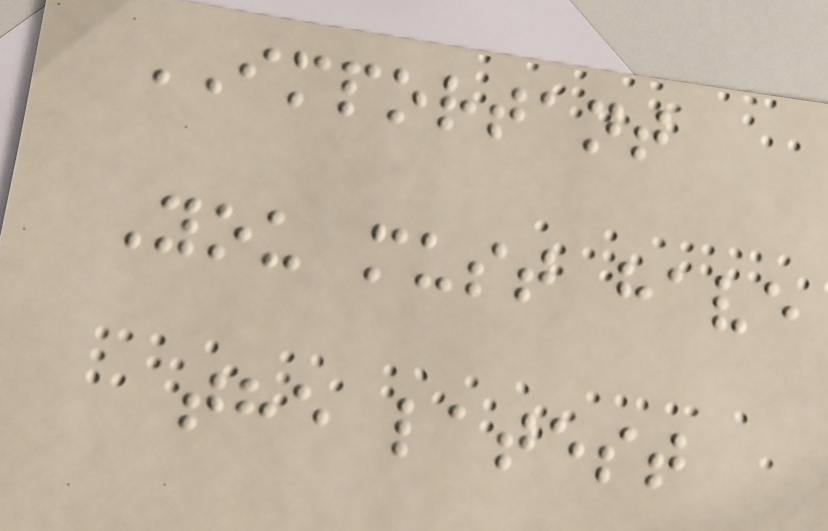IMPORTANT
You must have
the latest
